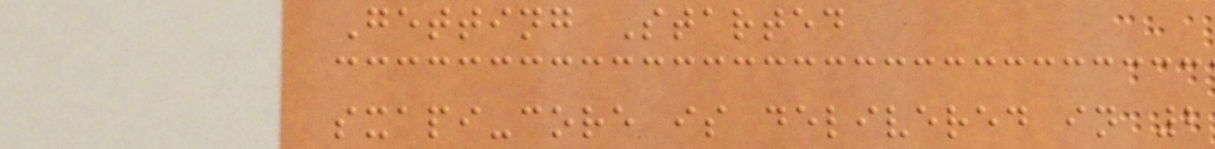Getting Started
sxapi-core is delivered in 2
